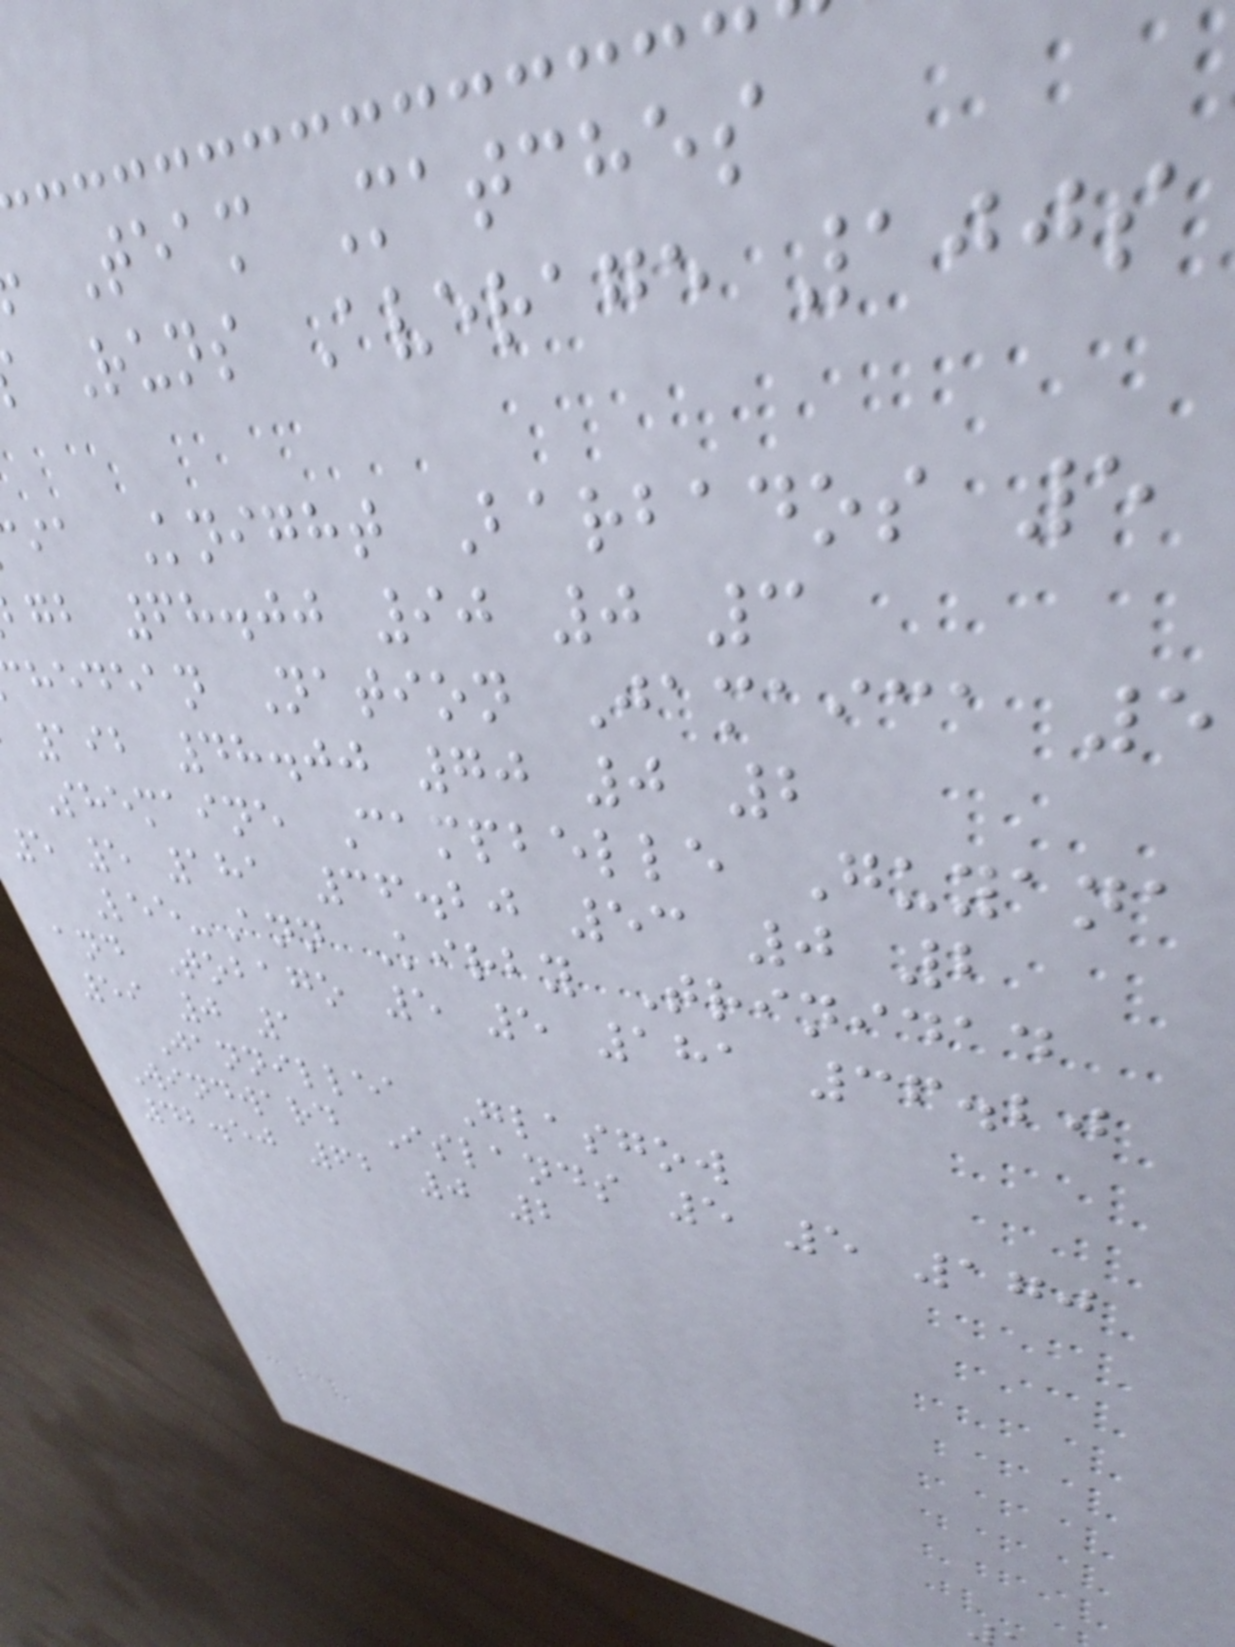Team Matches
Runs Average 100s
ia Knight Barbados 5
gb 68.00 90 0 3
hedean Nation Jamaica 5
192 48.00 70 0 2
Shemaine Campbelle Guyana
5 5 181 36.20 53 0 2
Lee-Ann Kirby Trinidad
and Tobago 5 5 181 36.20
59 0 1
Jannillea Glasgow
Windward Islands 5 5 170
42.50 62 0 2
